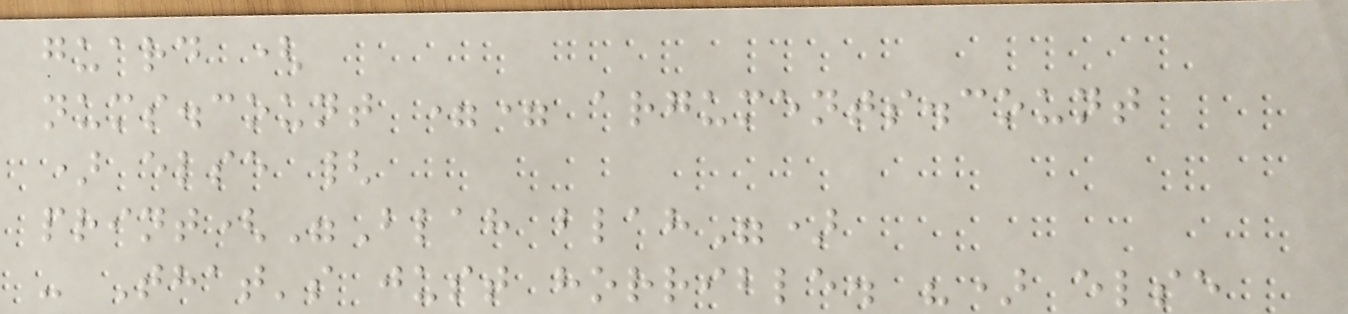guard (
nums.count == arguments.count
) else {
print("Blah blah")
- That's just horrible. ") else
